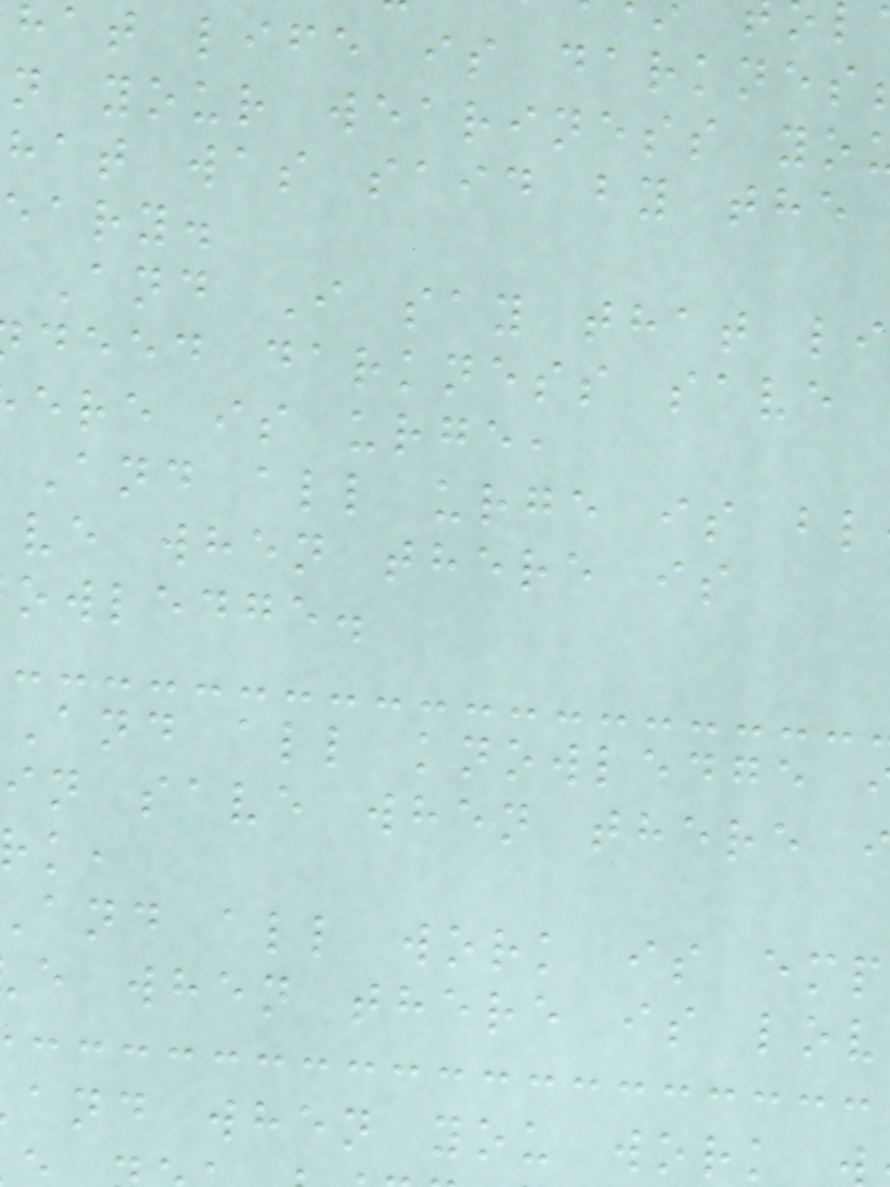hat life is darknes
n your weariness yo
hat was said by the
eary.
And I say that li
deed darkness save
ere is urge,
And all urge is bl
ve when there is
owledge.
And all knowledge
in save when there
and all work is emp
e when there is lov
and when you work
